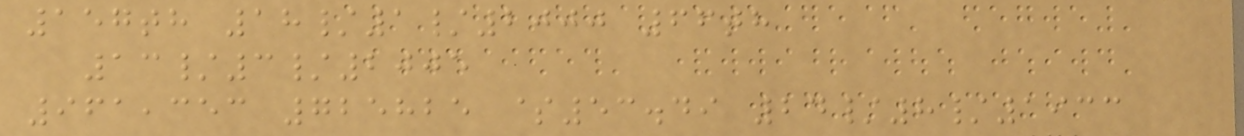157th 18/1/2000 66th
13/3/2005
961,353 725825 $53.49 24/8/1933
